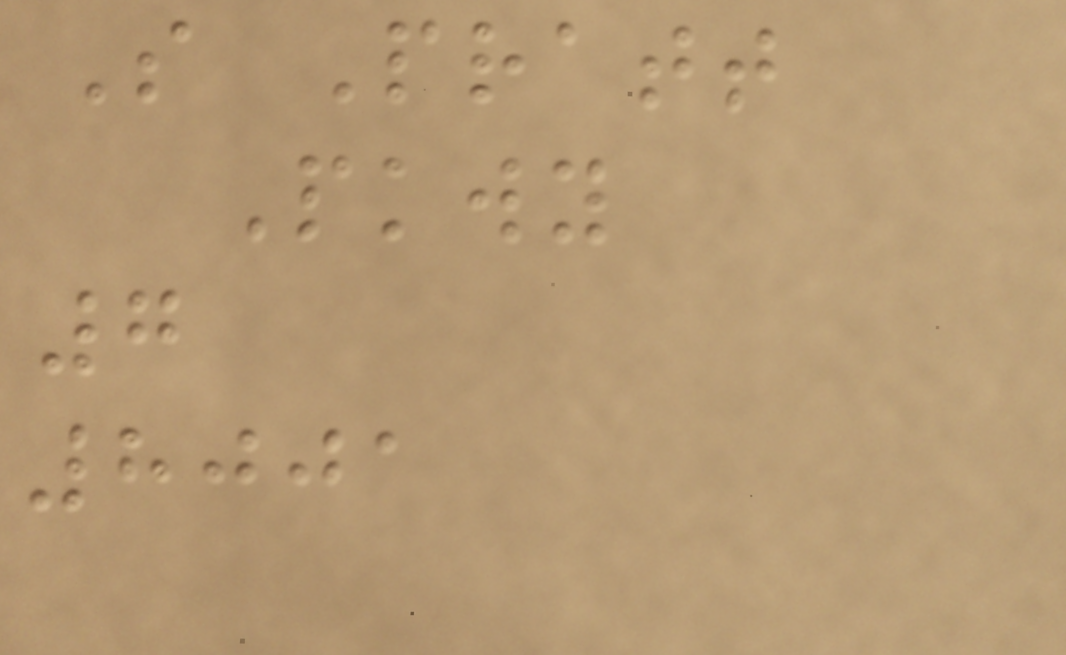S Pratt
Pkwy
7
8001
